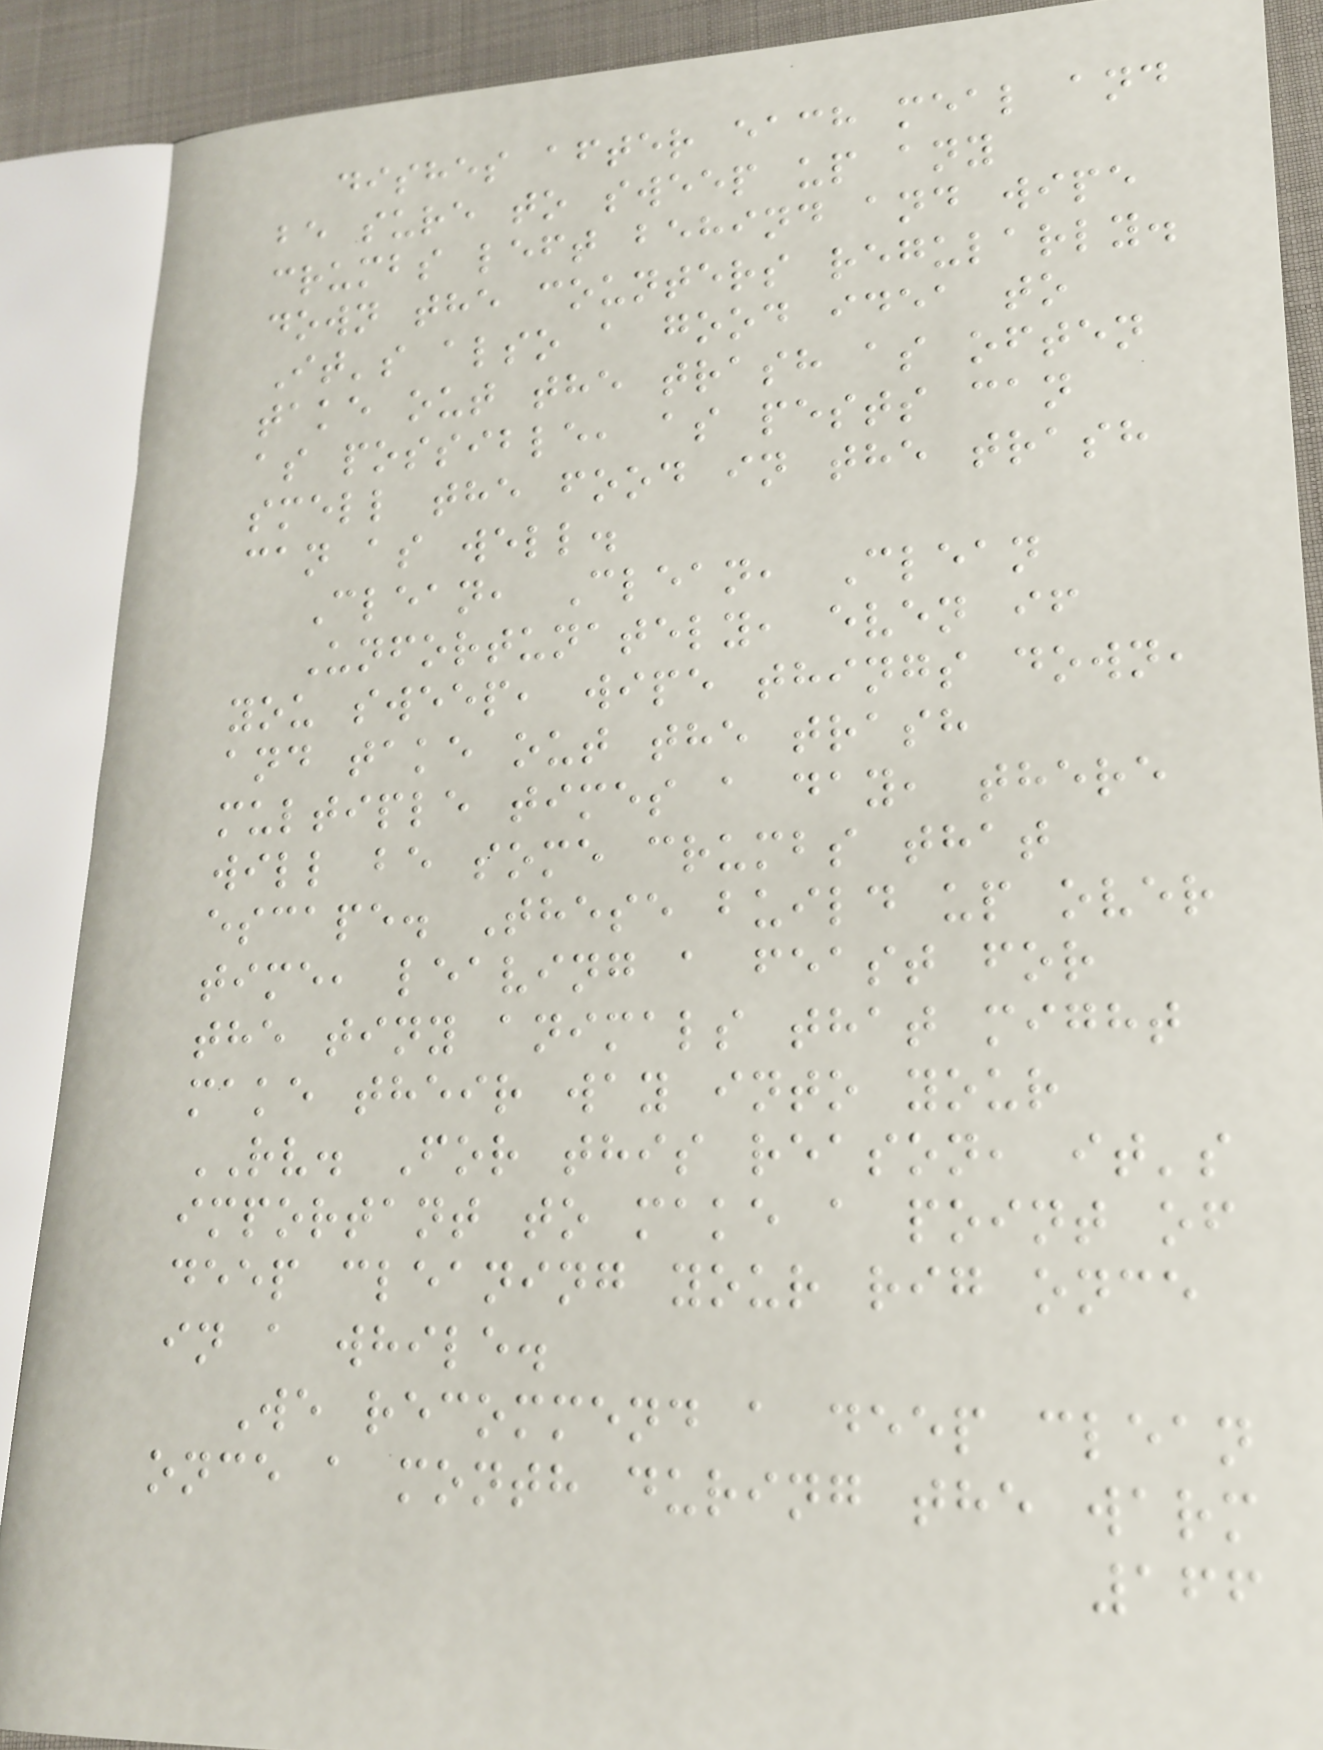dishes after each meal and
be sure to sweep up any
crumbs left behind and wipe
down the counters regularly.
It's also a good idea to
take out the trash as often
as possible, as pests can
smell the food in the trash
can as well.
Clean, Clean, Clean
Unfortunately, even if
you sweep, wipe things down,
and take out the trash
multiple times a day, there
will be some crumbs that
escape. These build up over
time, leaving a feast for
the tiny animals that might
make their way into your
RV. For this reason, it's
important to make a point of
deep cleaning your rig once
in a while.
We recommend a deep clean
once a month during the warm
166
